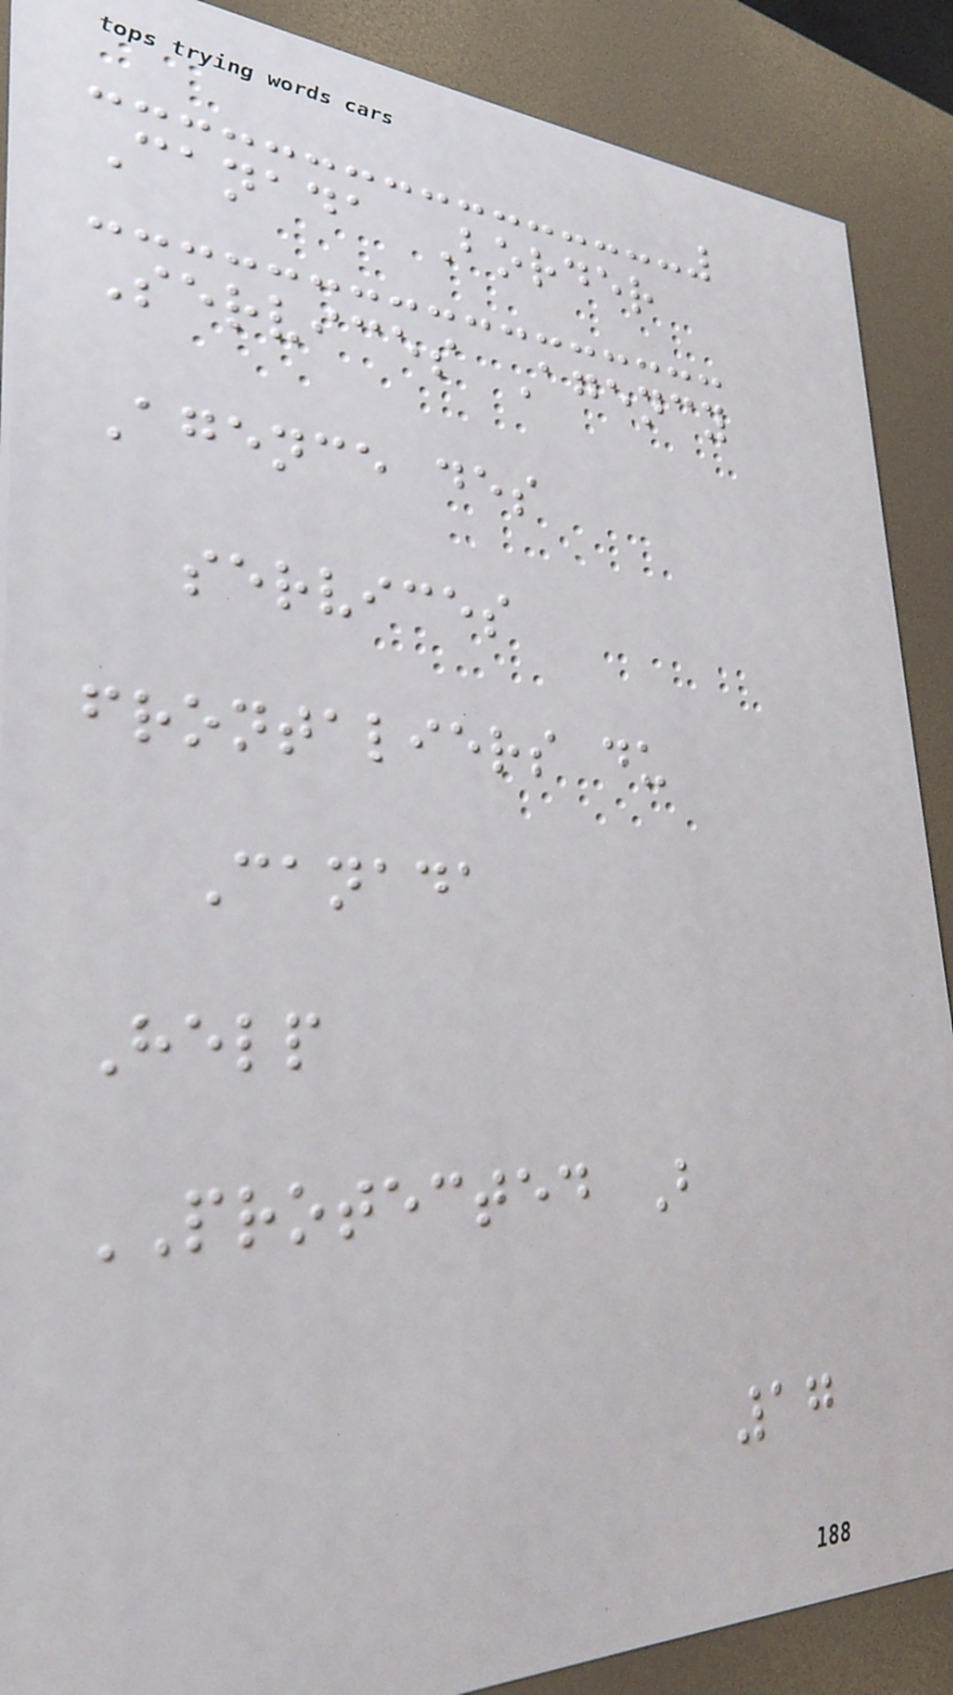Canada Border
Services Agency
Agence des
services
frontaliers du
Canada
Help
PROTECTED B
17
